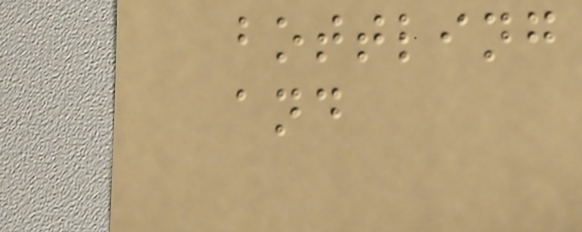bottling
and
